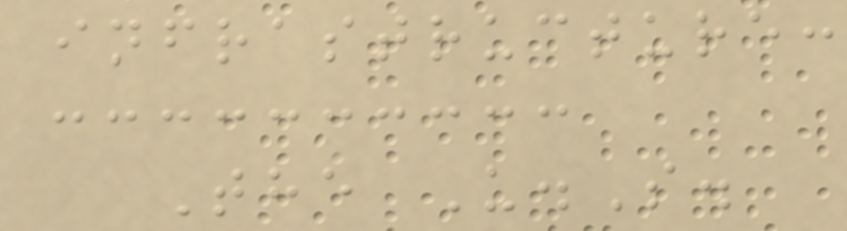infrastructure:
The U.S.
